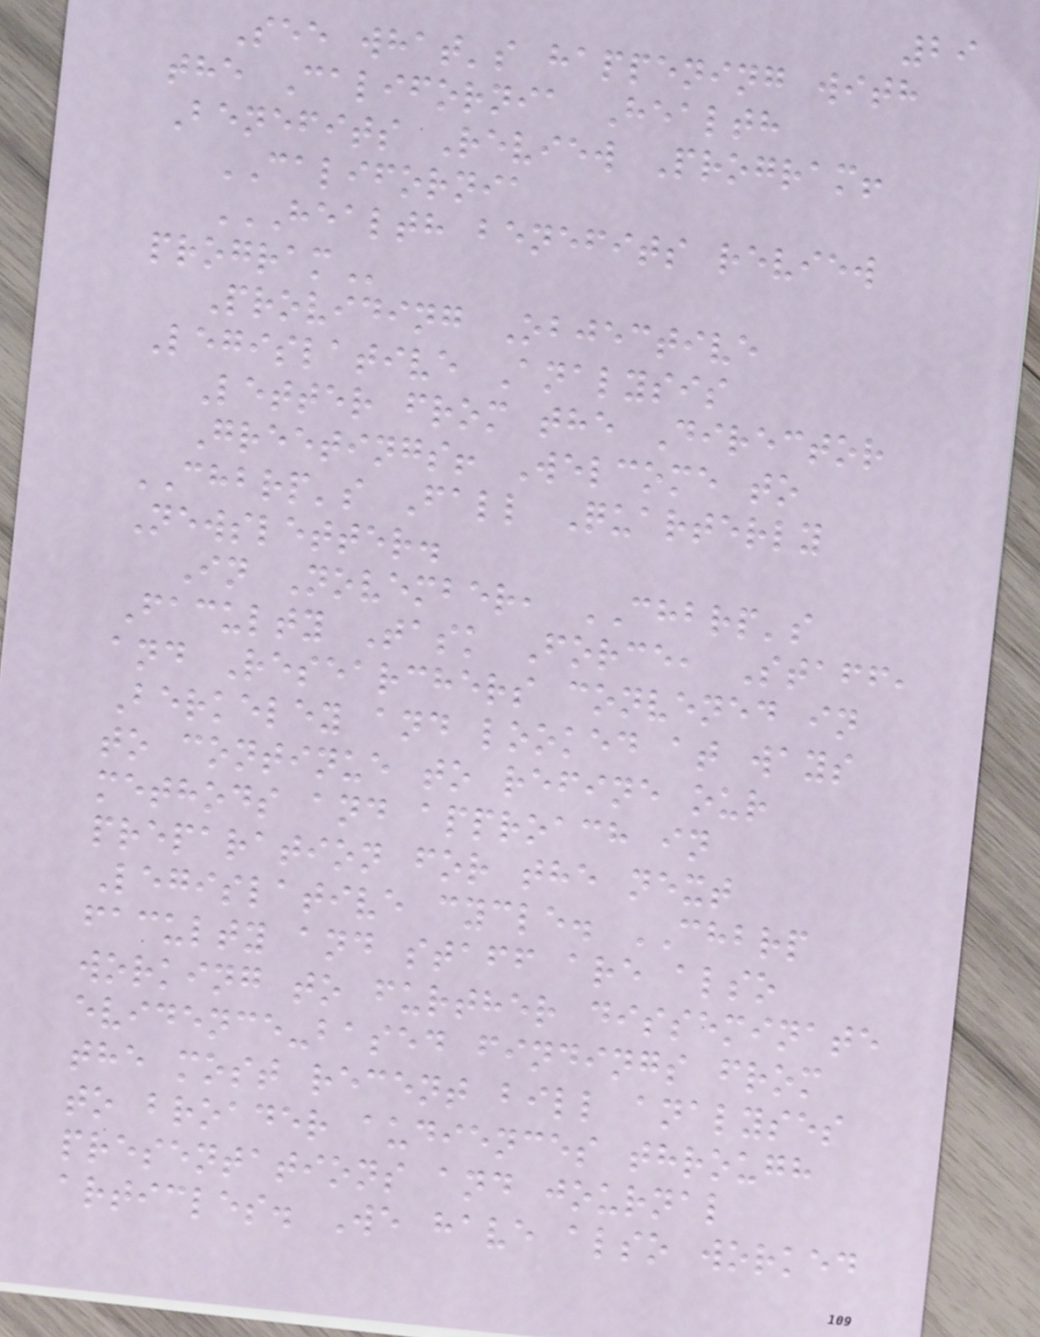29
See what's happening with
the California Health
Benefits Review Program!
CALIFORNIA
HEALTH BENEFITS REVIEW
PROGRAM
Providing Objective
Legislative Analysis
Letter from the Director
Greetings! Welcome to
CHBRP's Fall Quarterly
Newsletter.
In November, CHBRP's
Faculty Task Force, Staff,
and Researchers convened in
Berkeley and looked at ways
to continue to refine our
methods and approach in
preparation for the next
Legislative cycle. CHBRP
faculty and staff are also
working to further disseminate
evidence-based findings from
the most recent bill analyses
to broader audiences through
presentations and journal
articles. We have also worked
